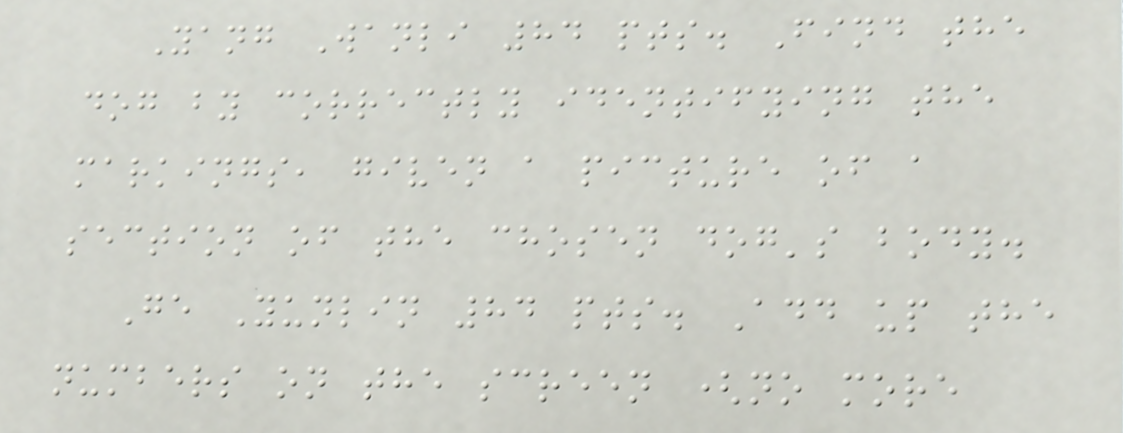Yang Wanli 84 pts. Find the
dog by correctly identifying the
markings, given a picture of a
section of the chosen dog's body.
Ge Yunlin 84 pts. Add up the
numbers on the screen (no more
